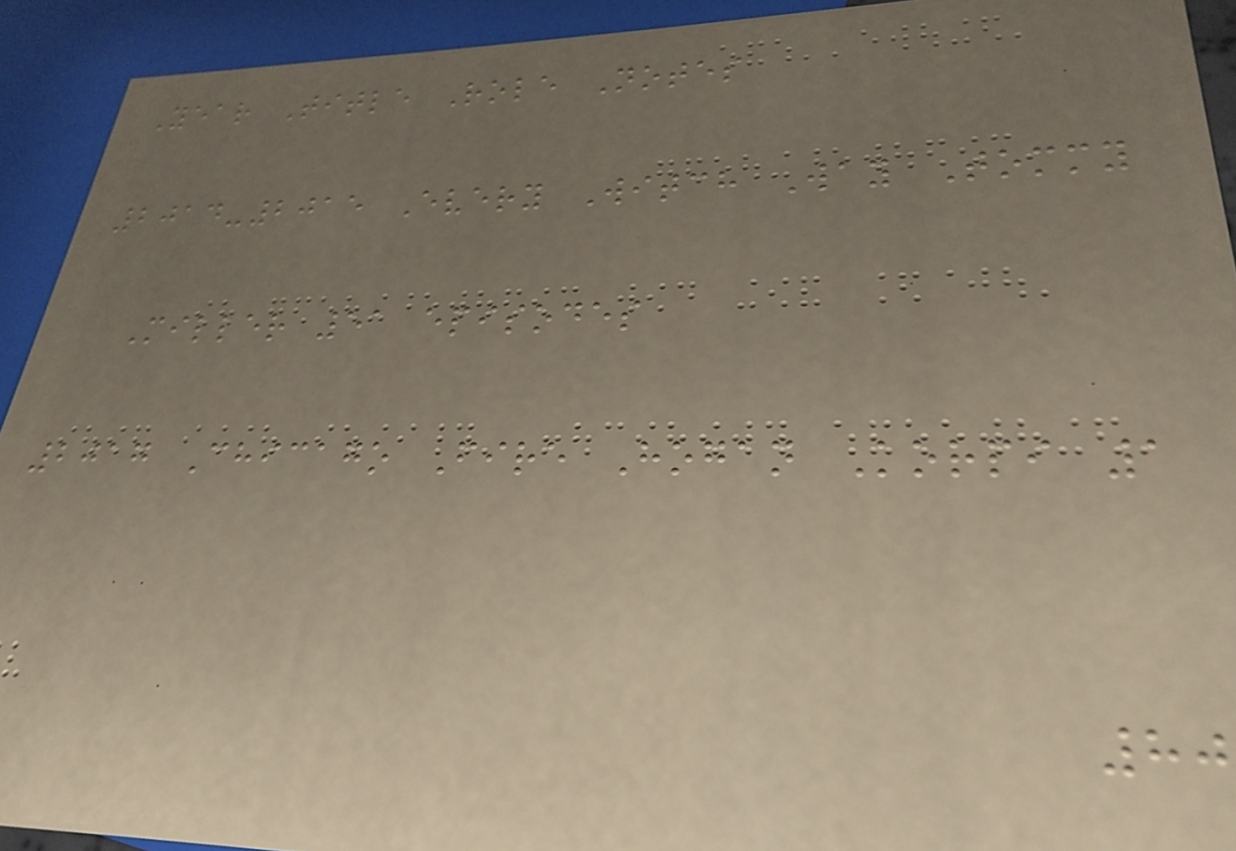Year Title Role Notes
2014-2015 Every Witch Way Tommy
Miller 51 episodes
2017 Chicago Fire Hogan Korpi 1
80
